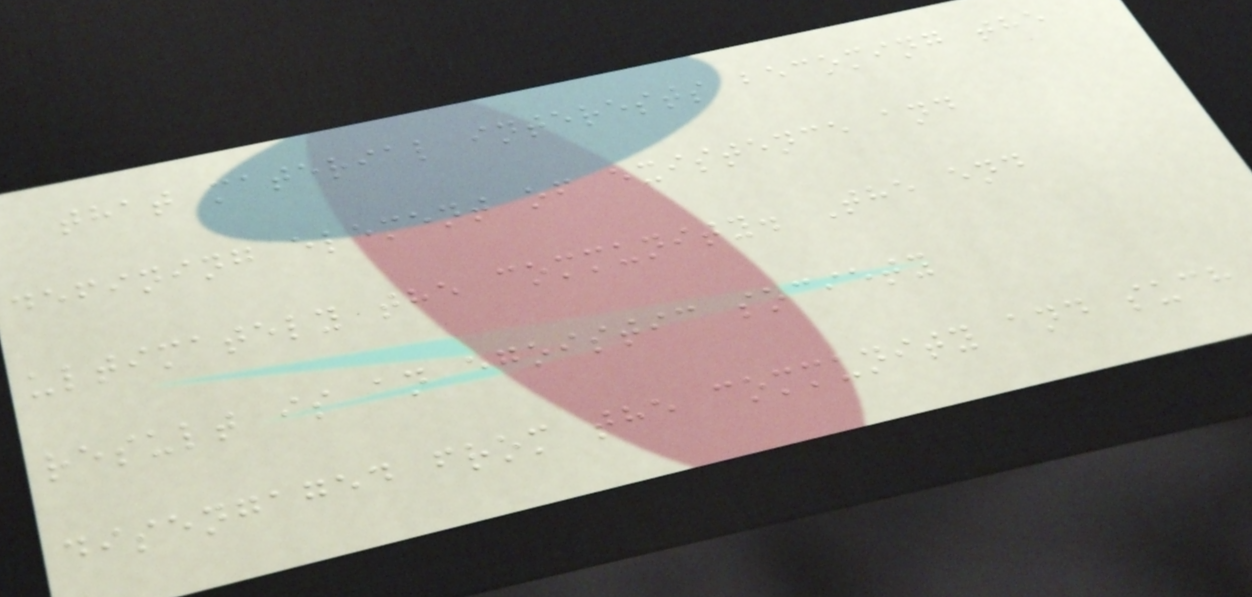that material interests becoming the
defining element of existence and
ultimately the community. The end
result is an egoistic society
disengaged from the community and such
